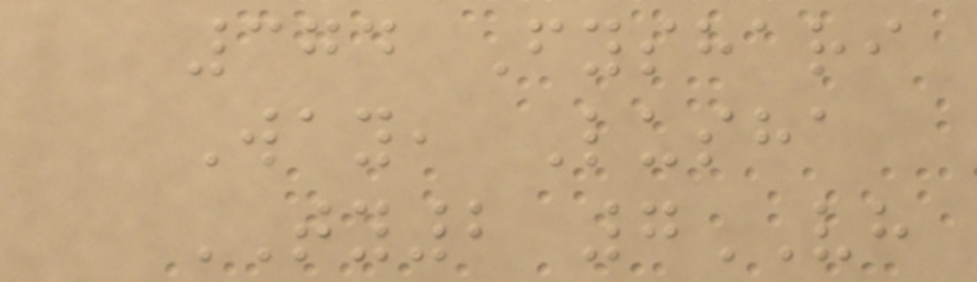374 Fyshari
Way, Lusha
TY2 7VH
